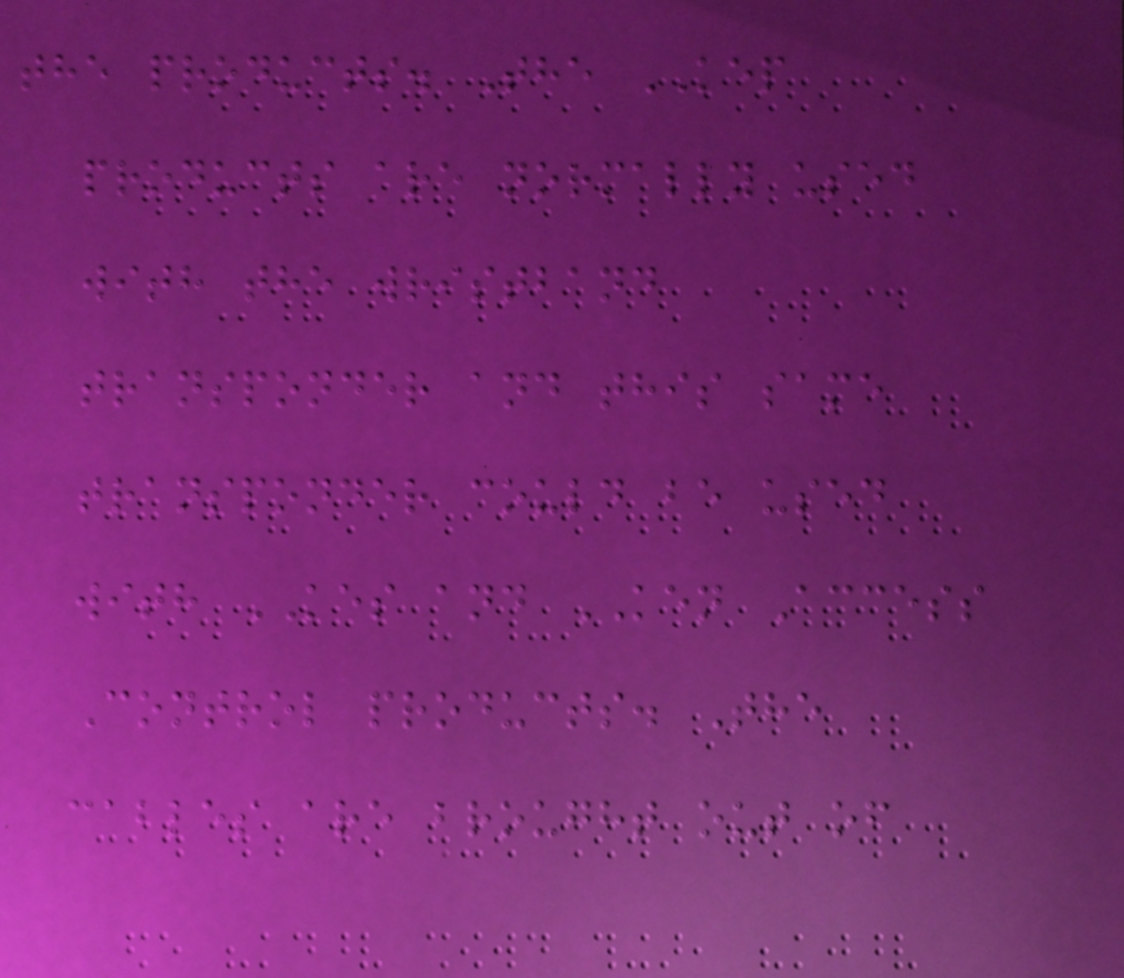the products. The KEP
products are normally used
with the wristband
transponder and this same
transponder could be used
with KES and KEN Access
Control products. The
cables are brought out of
